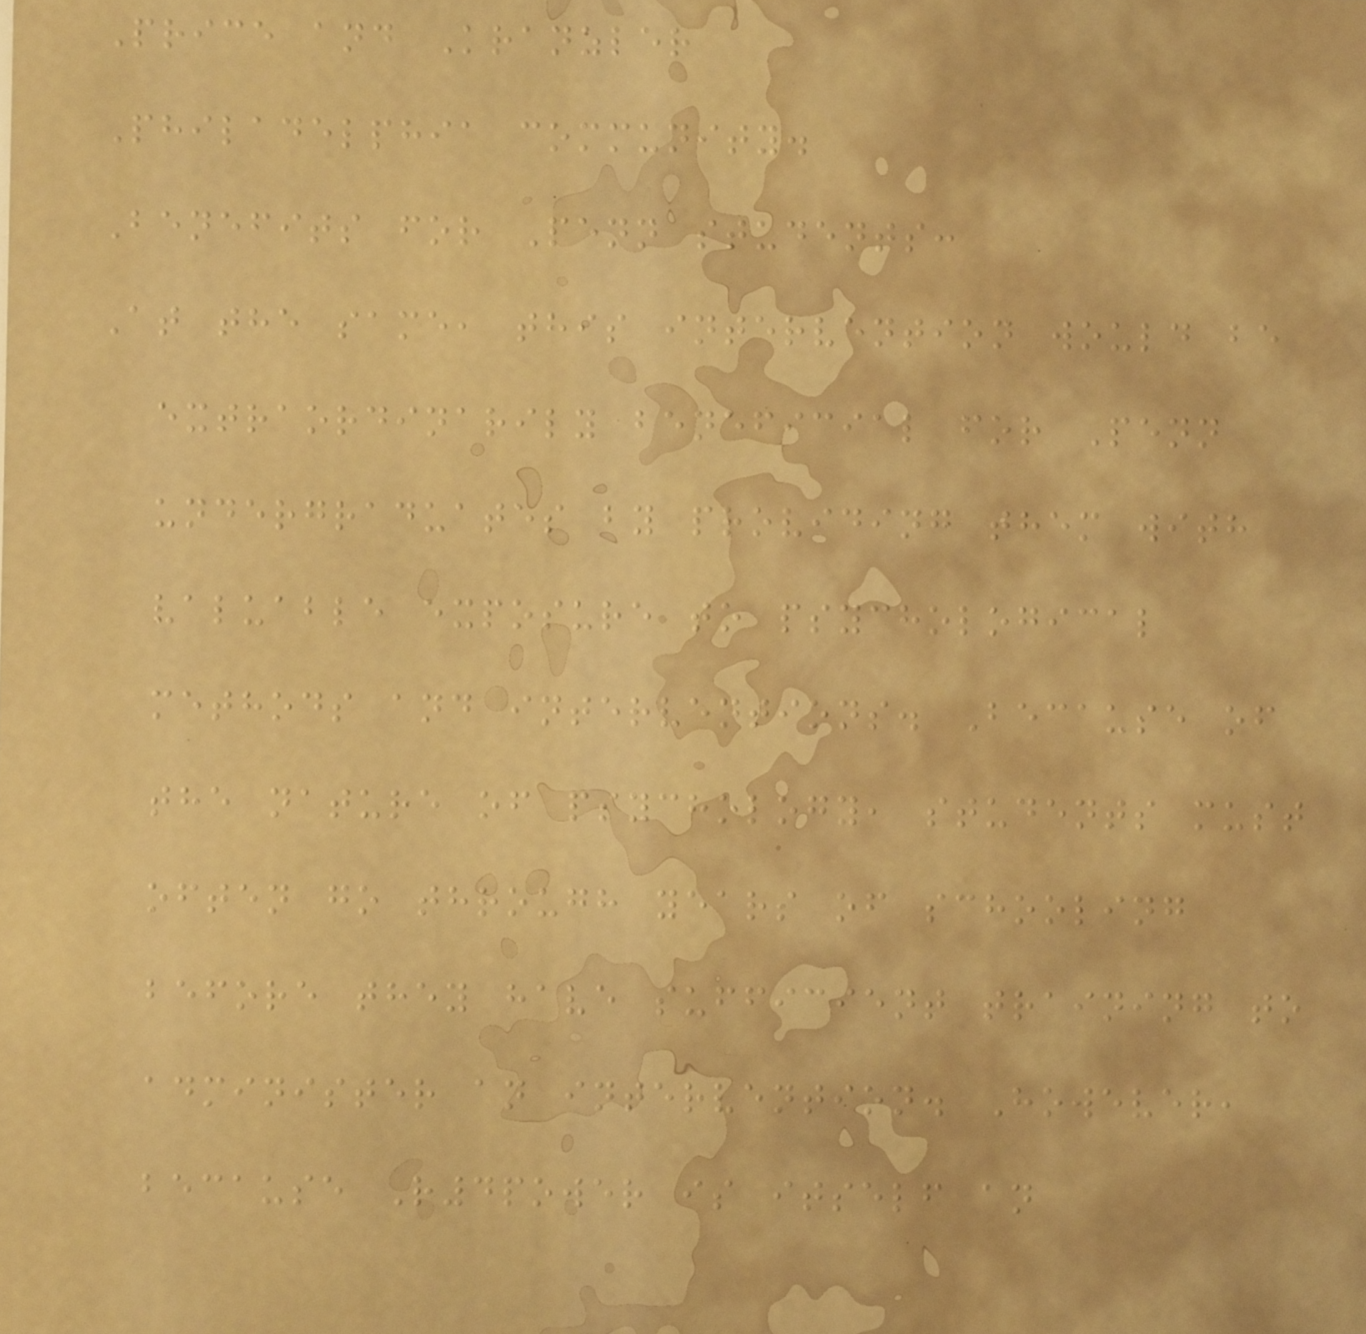Price and Kranzler
Philadelphia community.
Benefits for Penn students:
At the same, this intervention would be
extraordinarily beneficial for Penn
undergraduates by providing them with
valuable exposure to psychological
methods and interventions. Because of
the nature of psychology, students must
often go through years of schooling
before they have sufficient training to
administer an intervention. However,
because R4power is itself an
